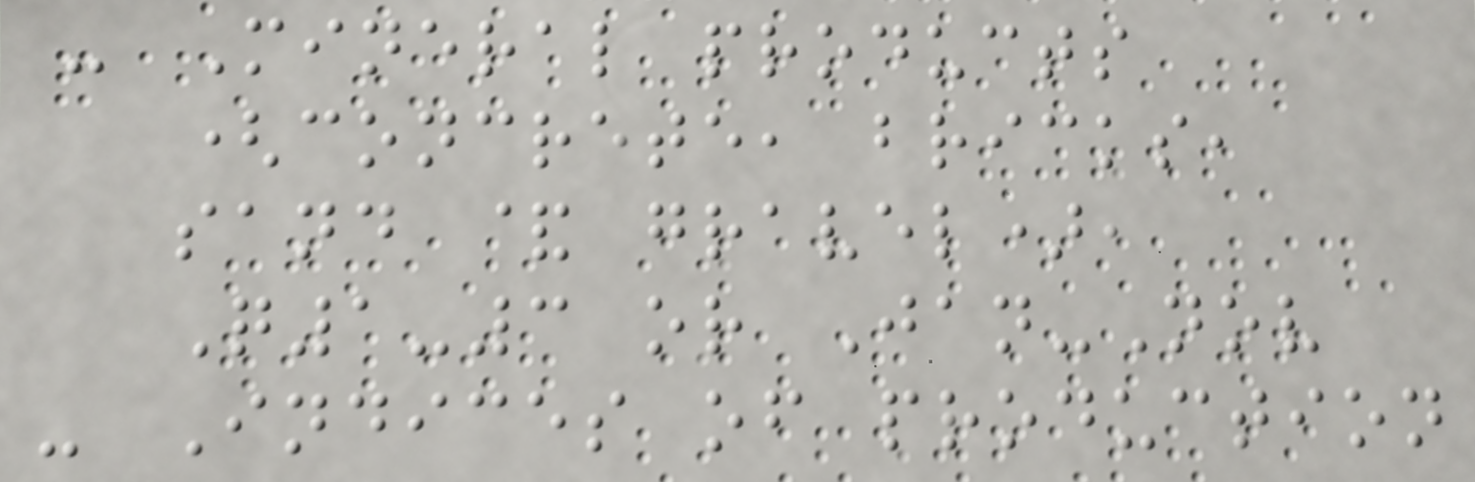- Mineral products
(concrete, bricks,
sand & gravel),
Q1-3 or Jan-Nov
- Indices of production
